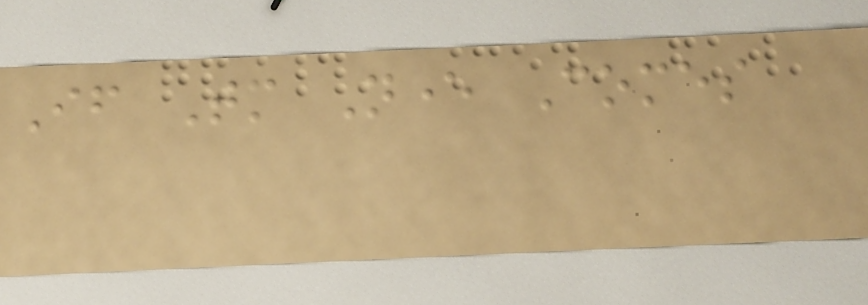If Tomorrow Never Comes
